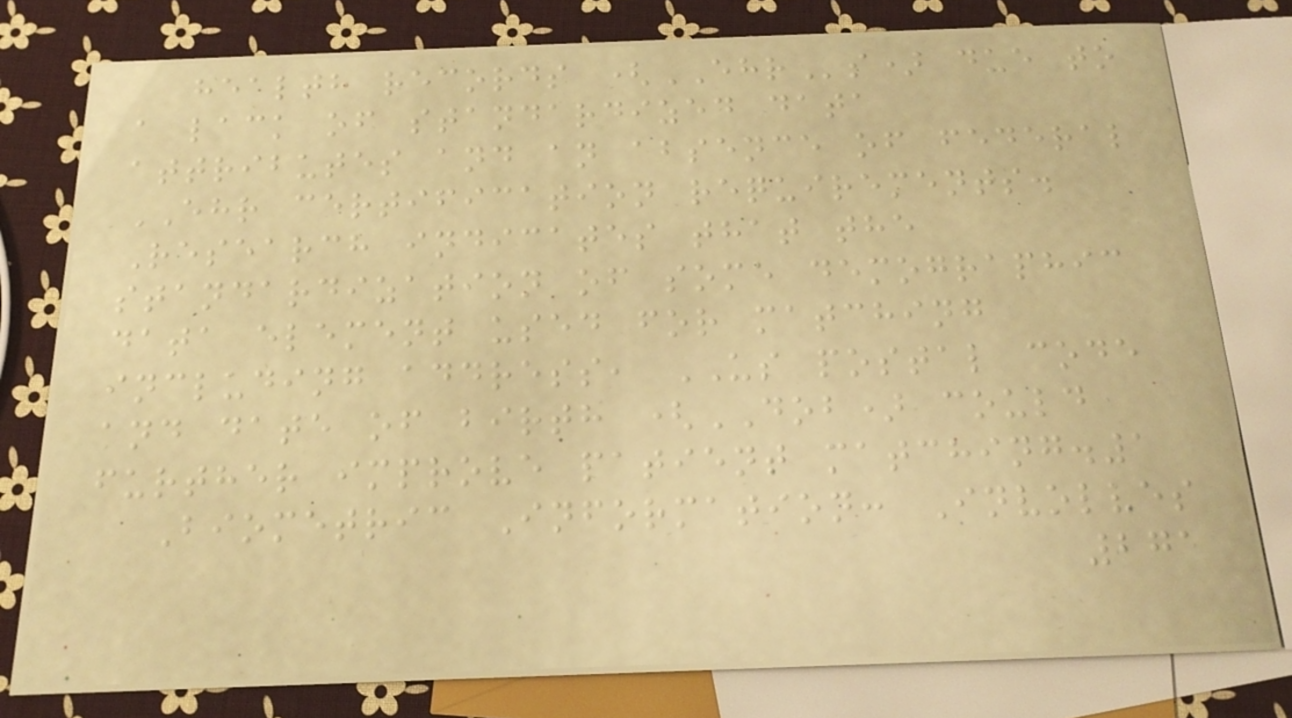health records (EHRs) due to
a lack of standardized data
attributes and an absence of federal
EHR certification requirements.
Research indicates that the
standardization of some demographic
data element used for matching
including address, US postal code
and date of birth (DOB) could
further improve patient matching.1
Biometric Information: Involves
271
